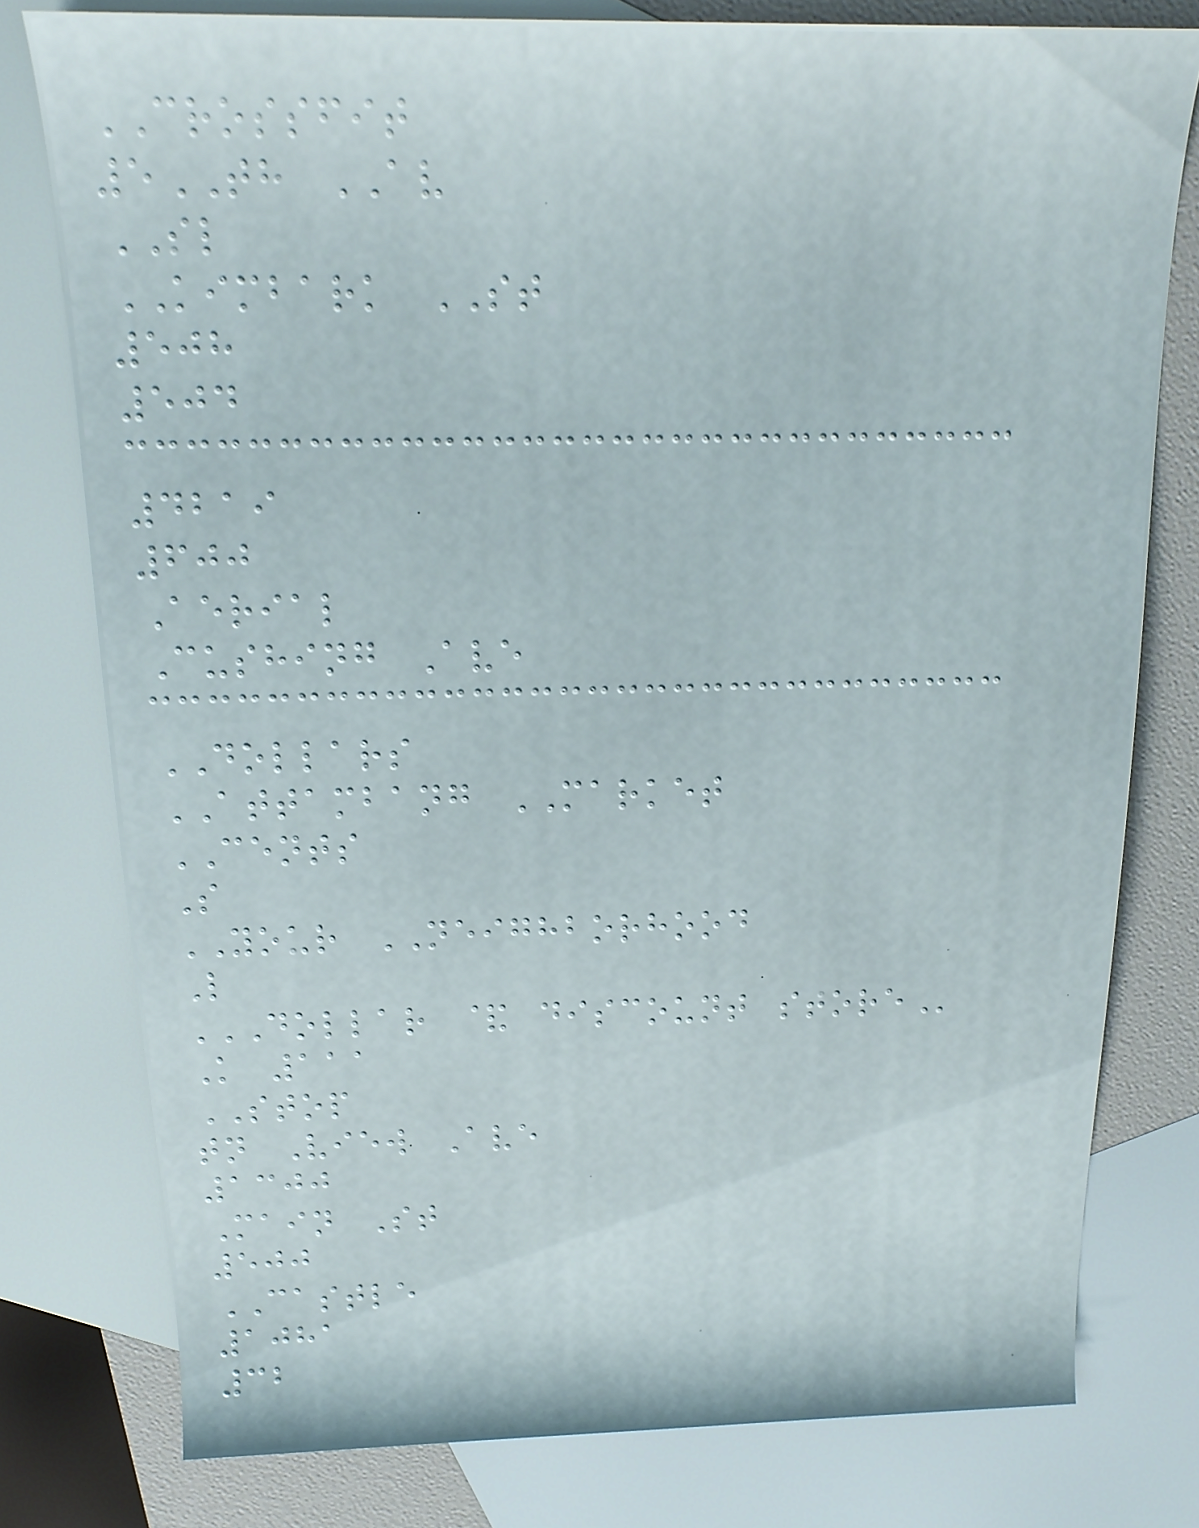CROSSFIT
5TH AV
SL
KIMBARK ST
508
504
4219
600
Aerial
Cushing Ave
DOLLARS
ATTAMBANG MARKET
CENTS
S
YOUR NEIGHBORHOOD
L
DOLLAR & DISCOUNT STORE
K 111
STOP
tn View Ave
1300
Main St
500
CASTLE
1081
32
